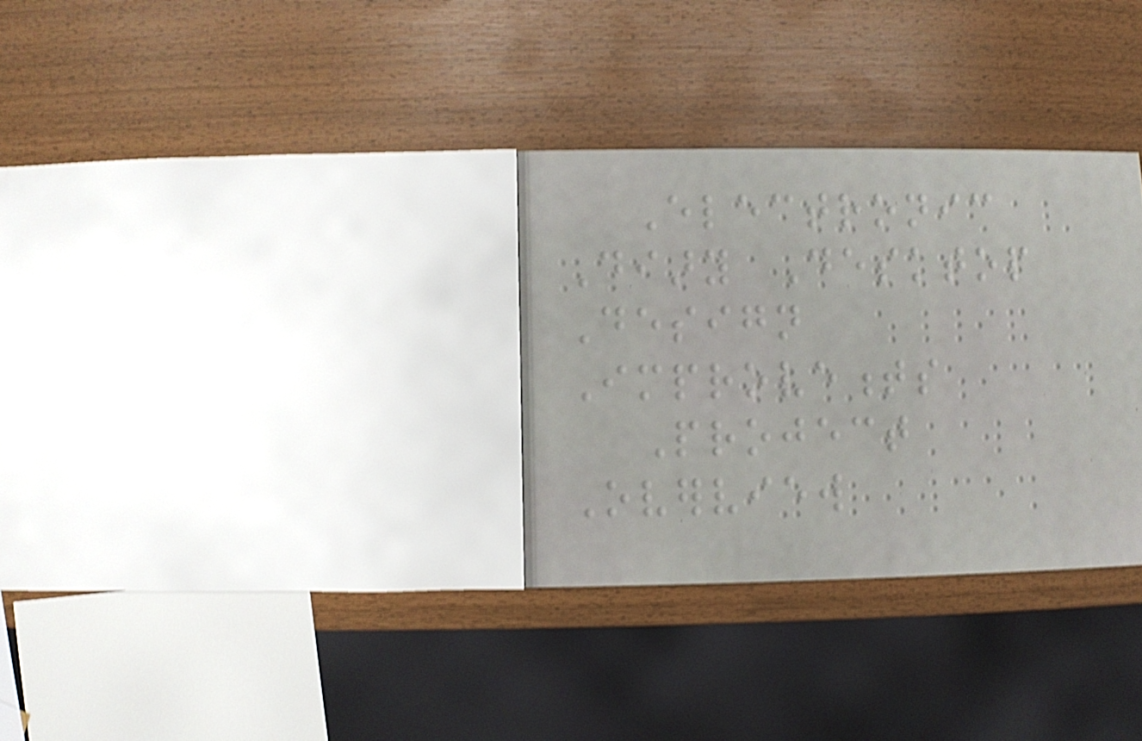Electronic
Diary Desktop
Design
Improvements
Project
Overview
